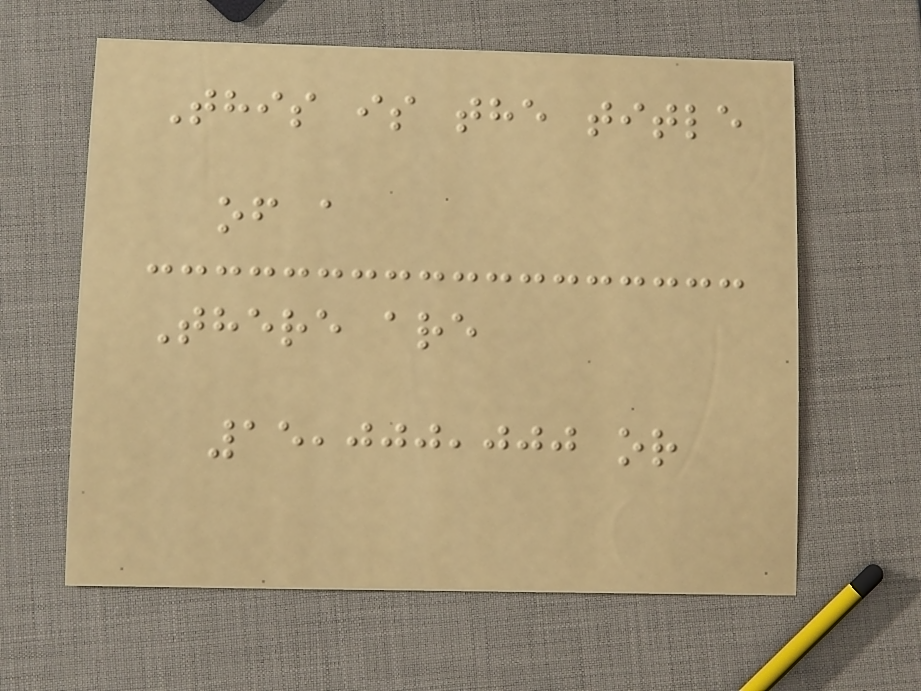This is the title
of a
There are
15,000,000 or
